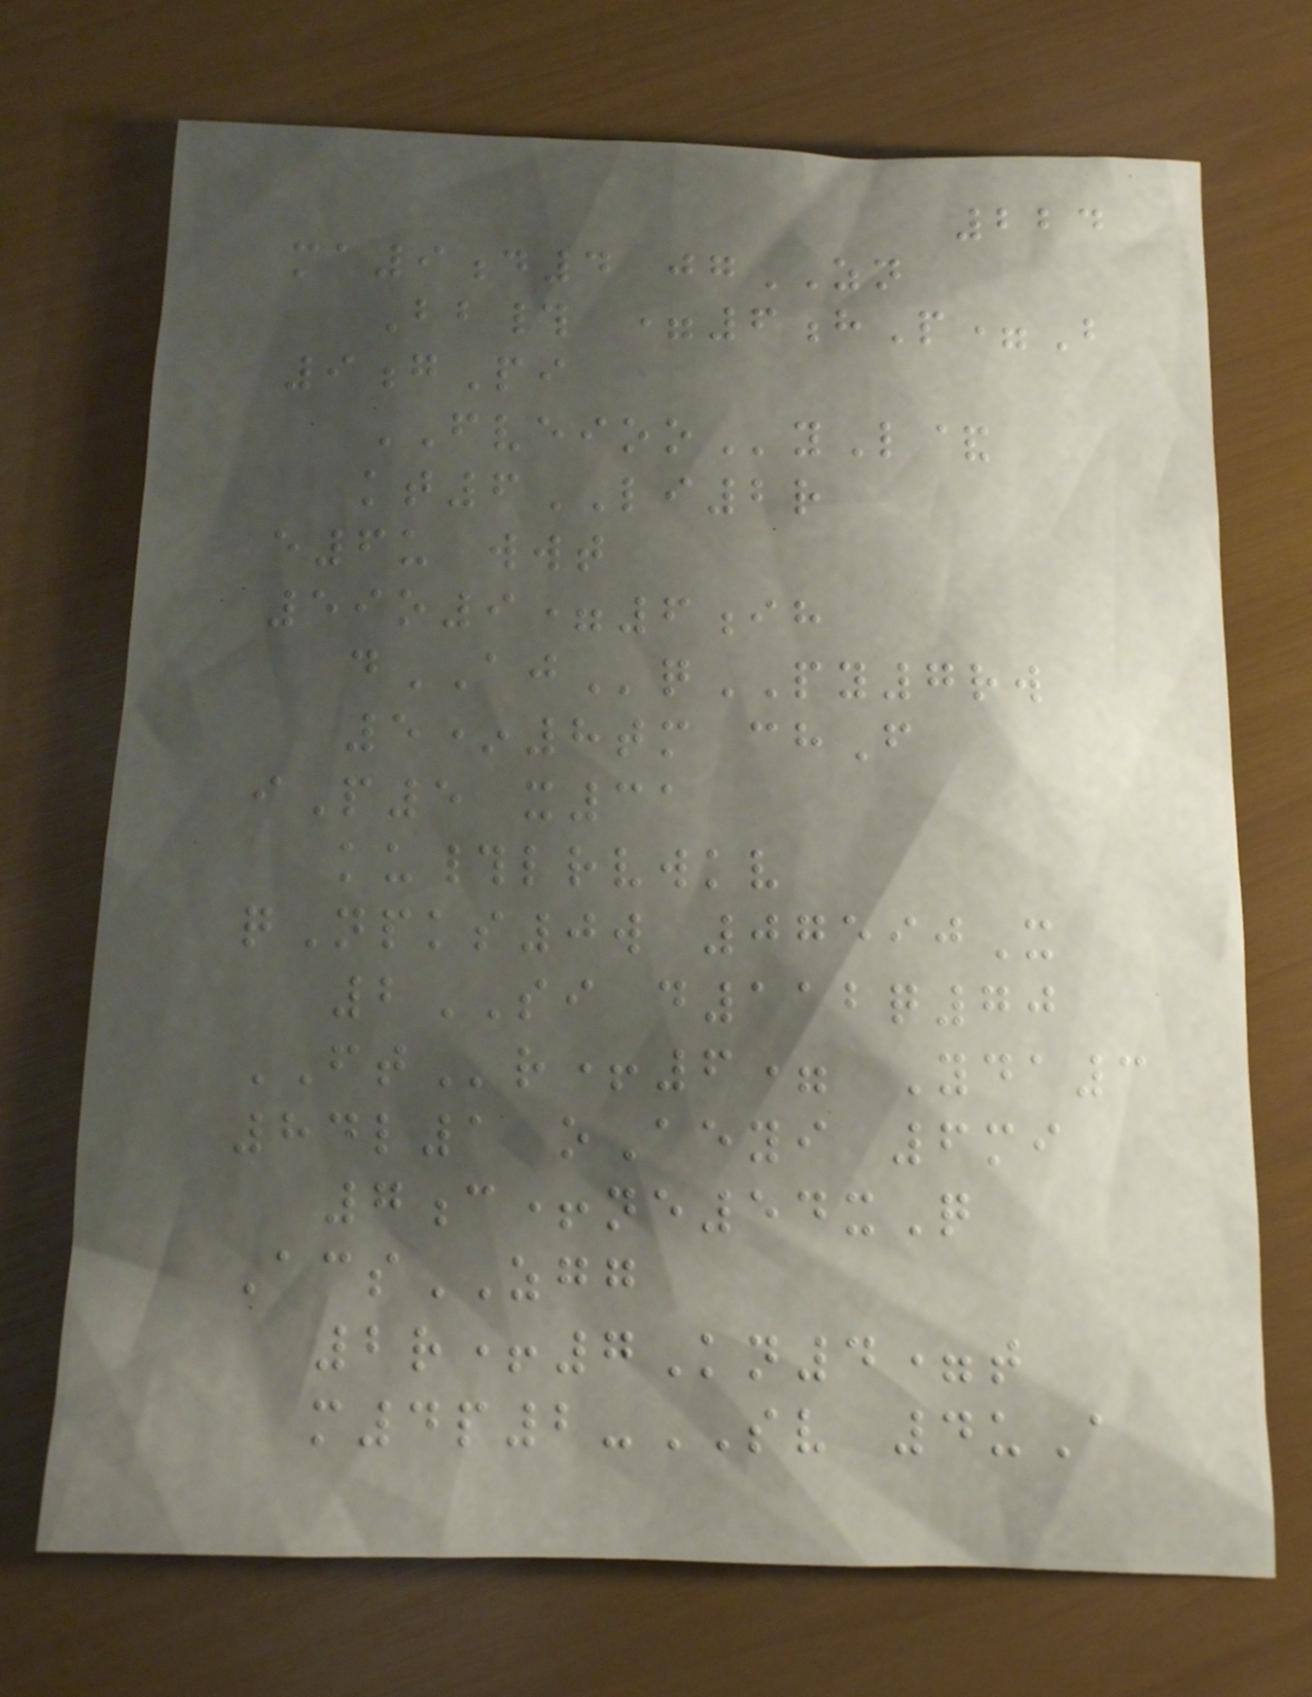224
ma9d4 jgZN
Bb# =6hP=B
9gPi
FVEIOOyL&
kt6LI2r
e6u wwt
59o9=6ih
dAJqPY7rw
5*8tm chF
iP5 x31
ku#lrvwkv
qNpks0w 07590X
2SI d112q70
FTr+6= Yda3
84l1 oAeyi 6mi
7c+ne54xQ
AcsZGG
2r+7Kn4=t
m4p2-SV 4uA
